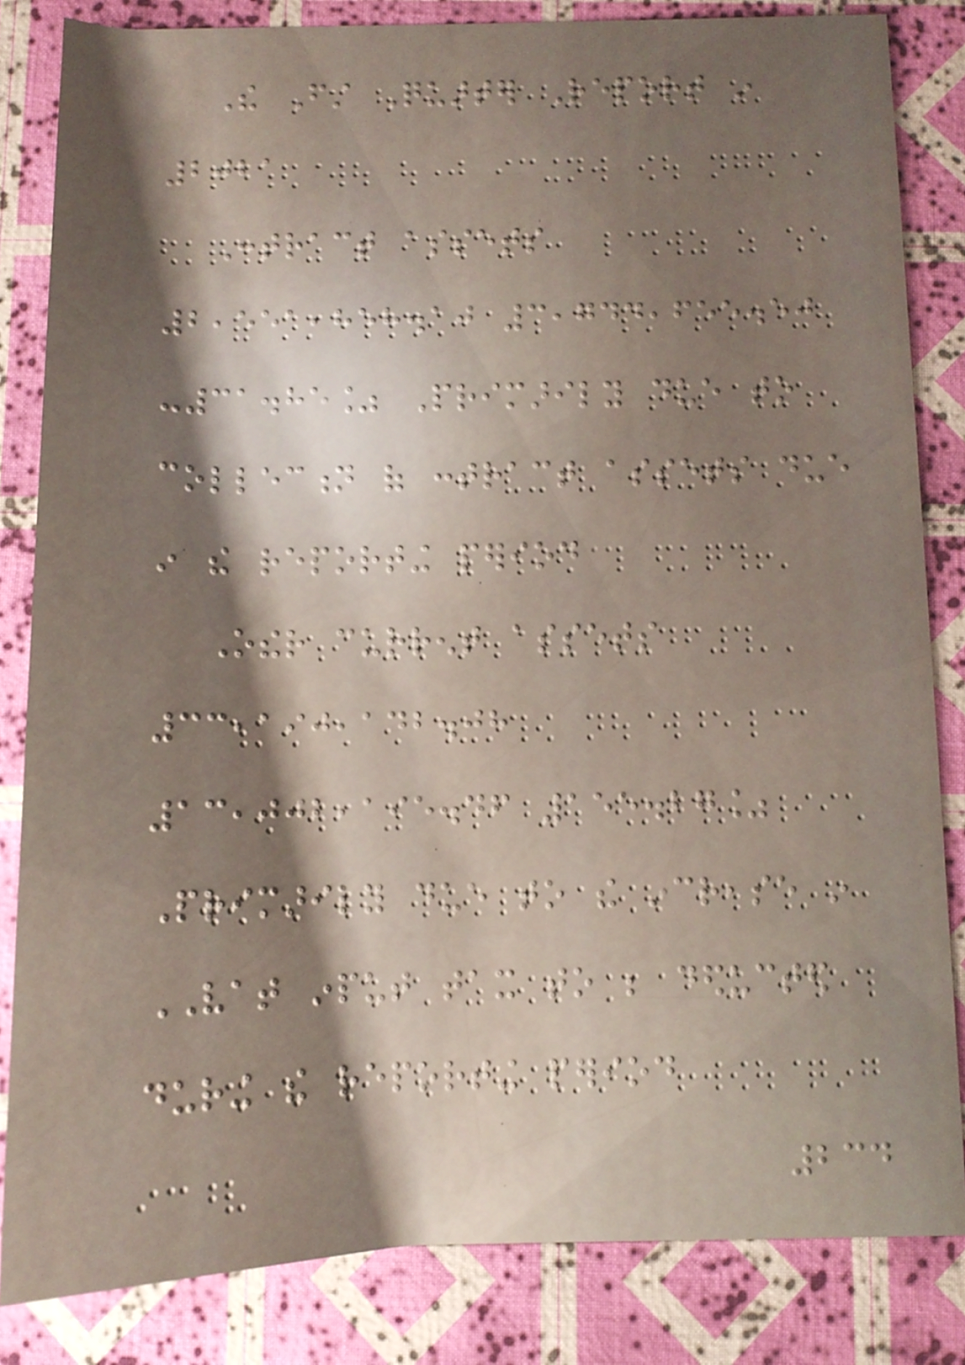The First Quarter Report in
2021
Contract assets
2,551,858.10 3,744,655.50
-31.85% Primarily due to
collection of contract assets due
in the reporting period
Other current assets
33,190,142.08
13,002,195.46 155.27%
Primarily due to the increase in
VAT input tax to be deducted
during the reporting period
234
